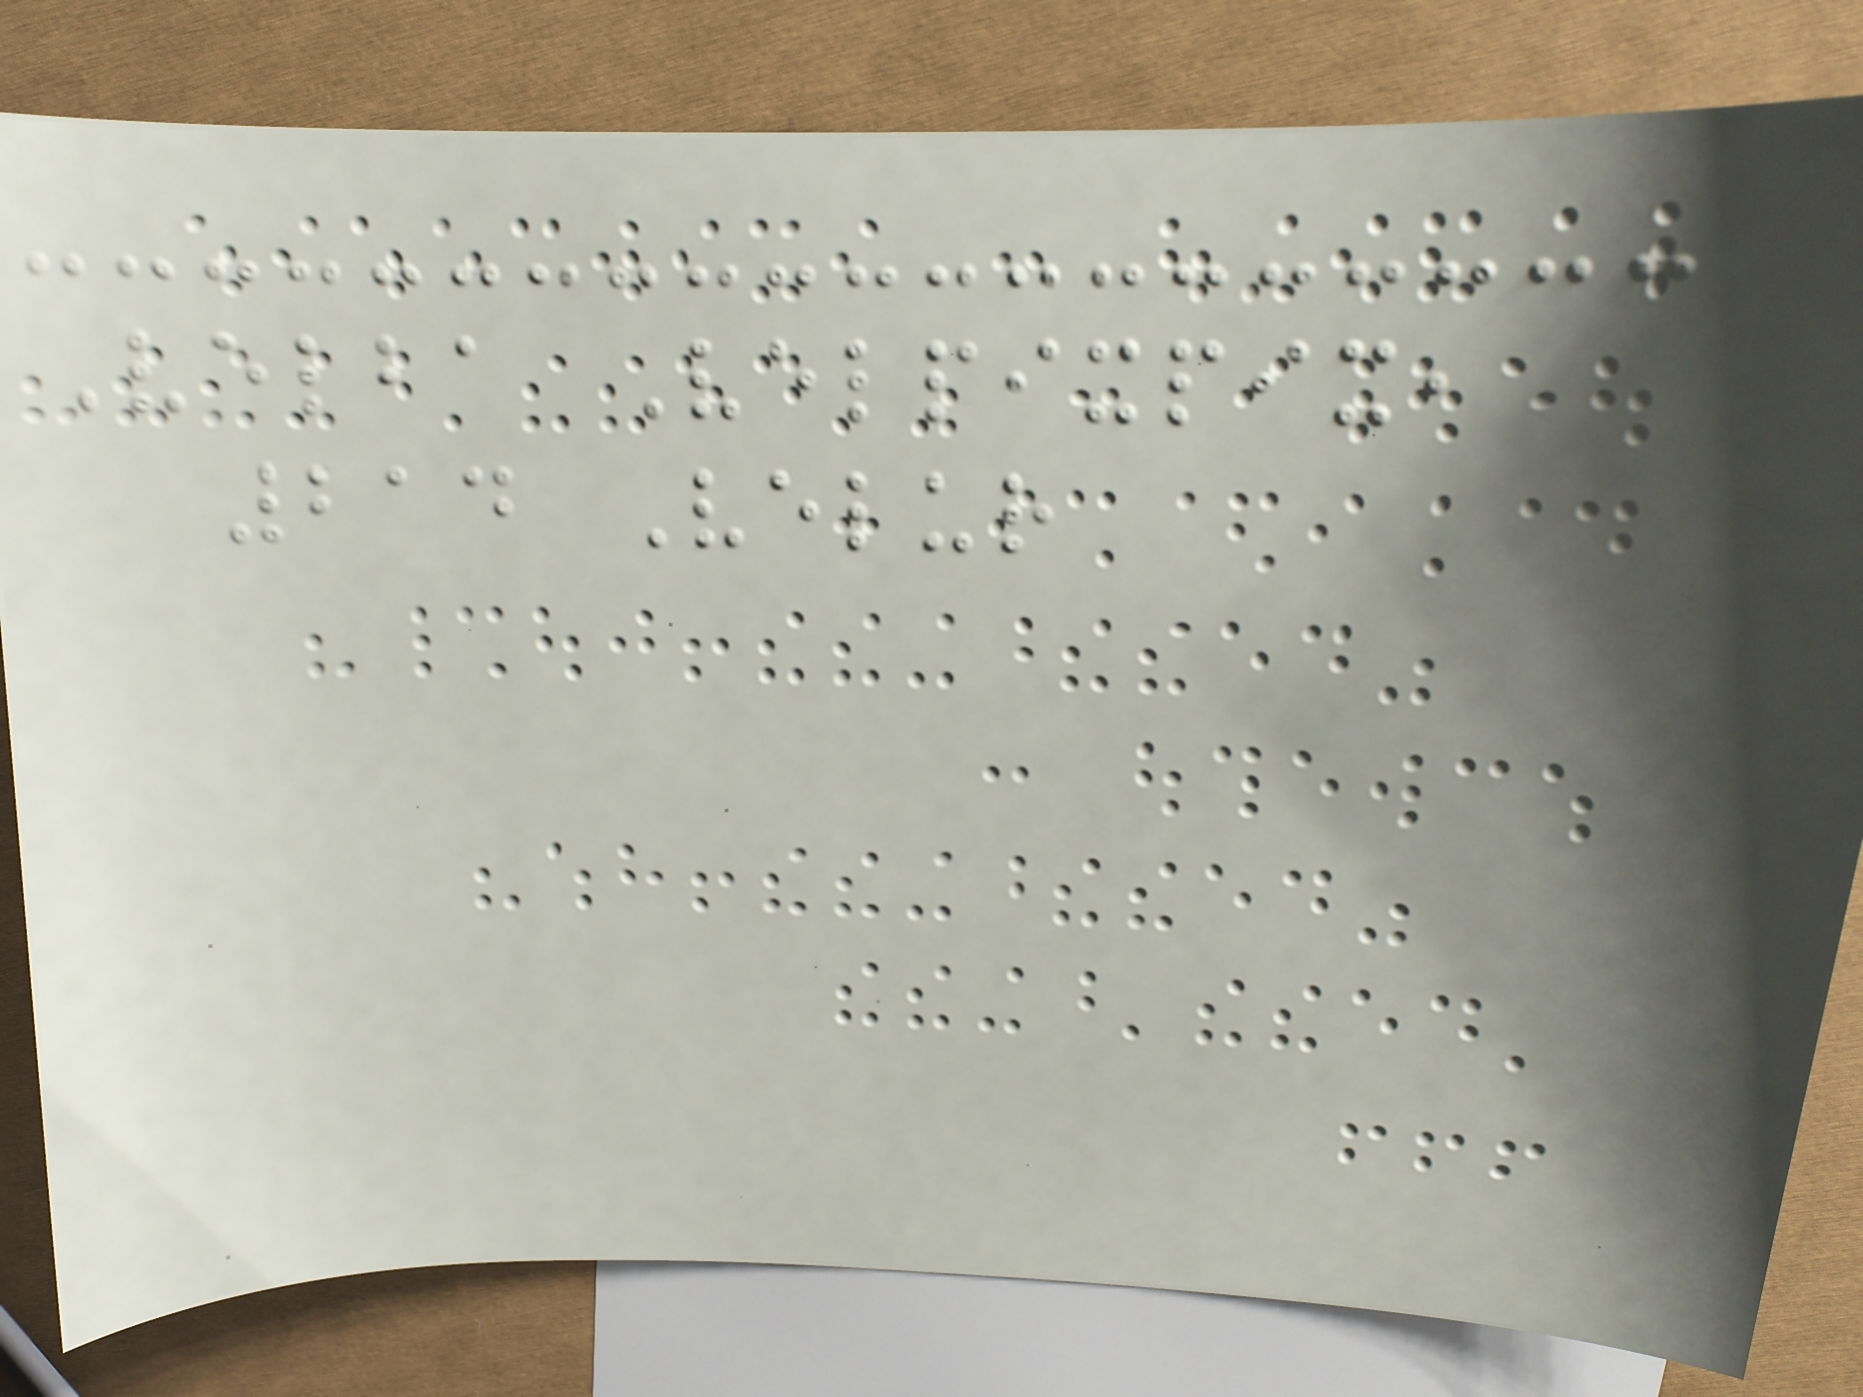Velba Velpixpix,
214 Velur
